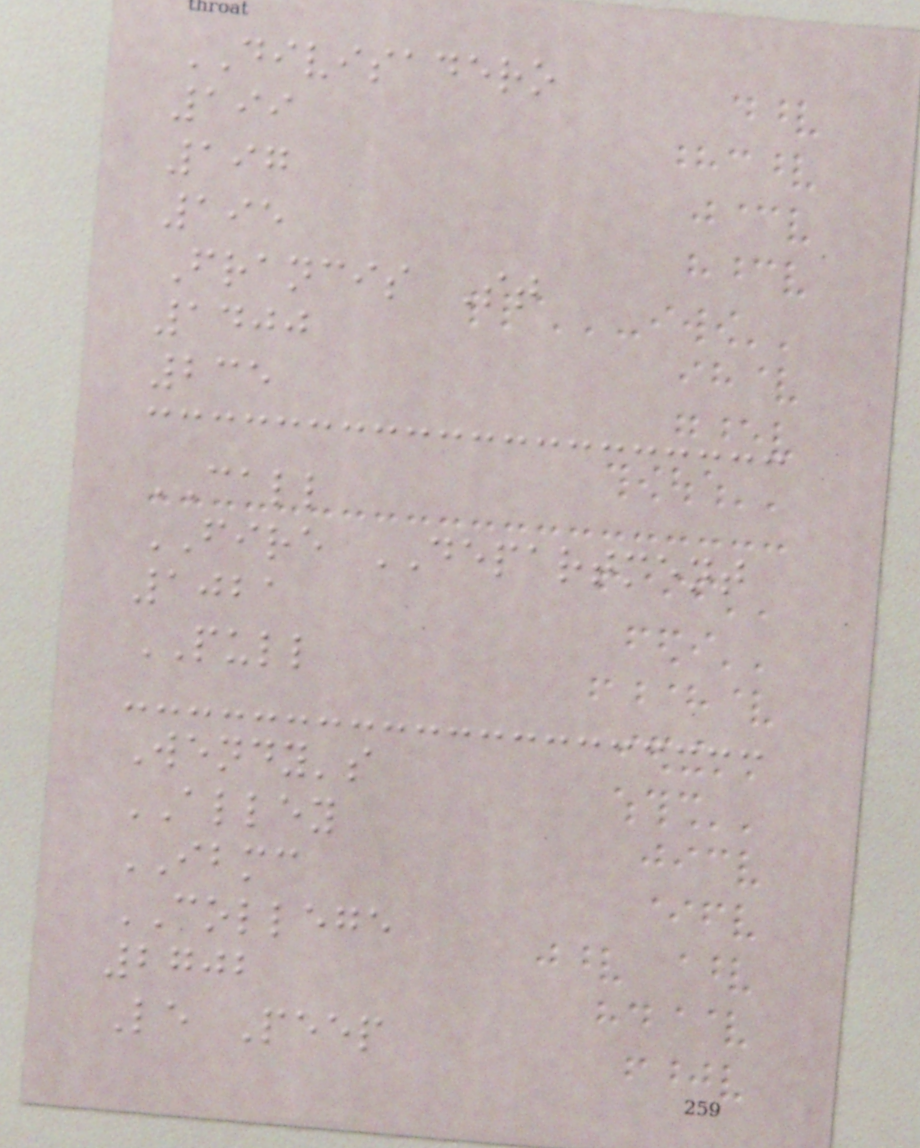DIVISADERO
199
197
195
Francis St
1400
235
CALL
FIRE DEPARTMENT
1021
PULL
Wendy's
ALLEY
IBMC
COLLEGE
2702
Le Peep
